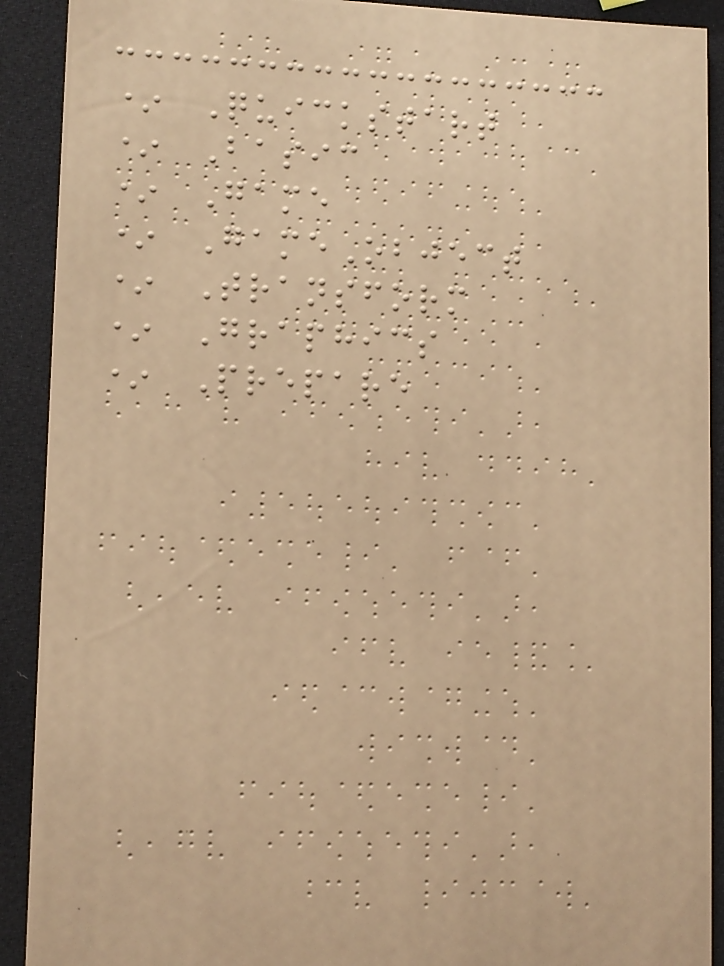* Quickstart
* Basic
* Game
* GameObject
* Transform
* Graphics
* Prepare
